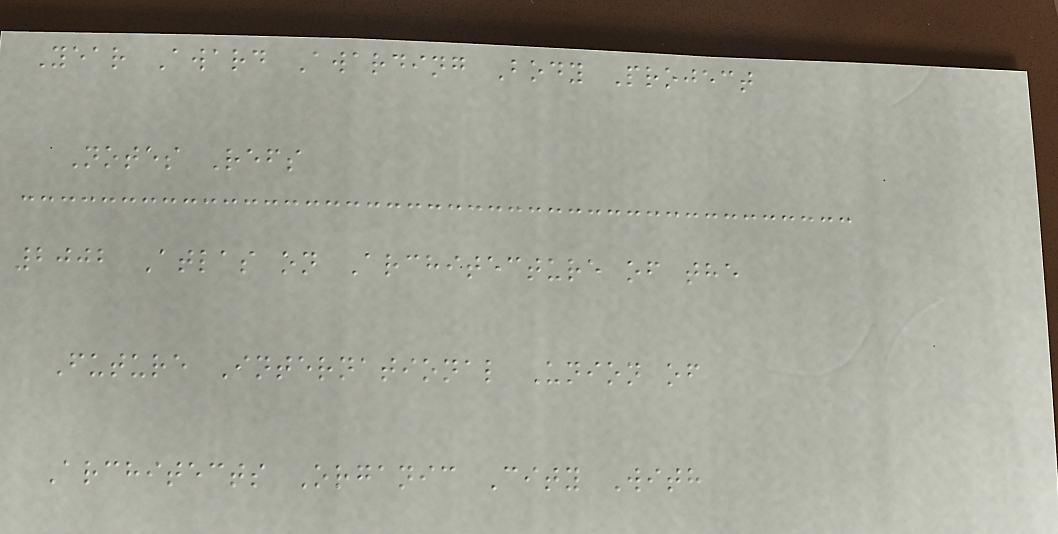Year Award Awarding Body Project
Notes Refs
2002 Atlas on Architecture of the
Future International Union of
Architects Organic City With
